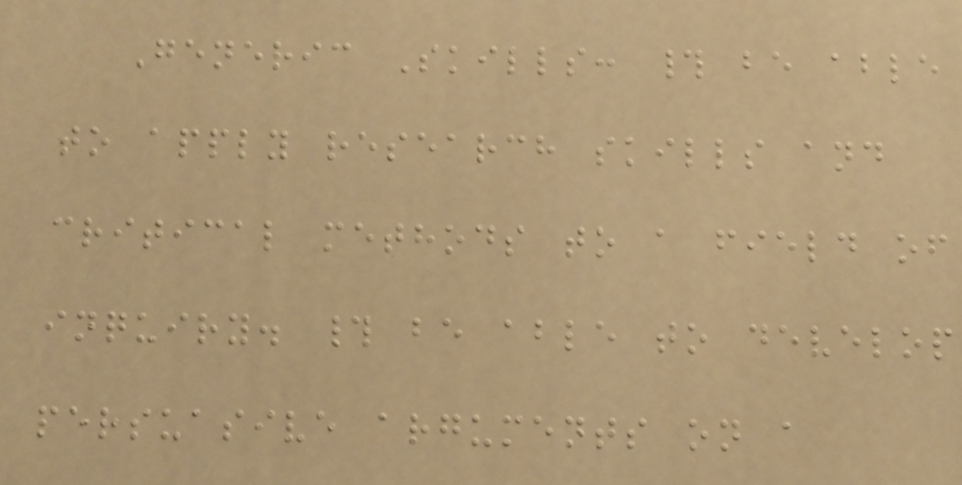Generic Skills: # be able
to apply research skills and
critical methods to a field of
inquiry. # be able to develop
persuasive arguments on a
